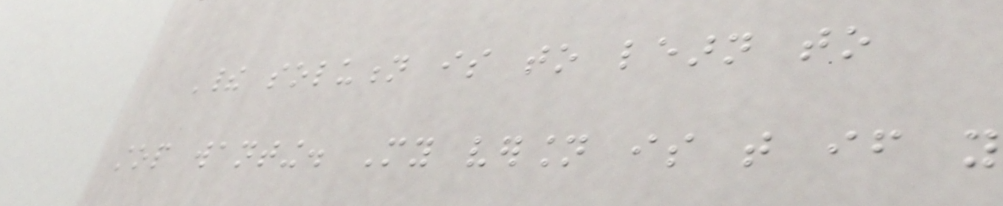Their solution is to learn to
stop wanting. My version is that if you
